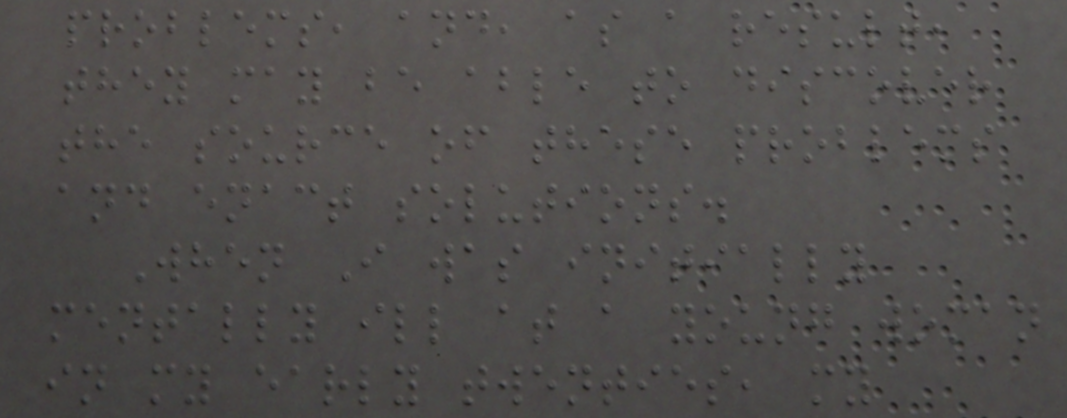problems, and, as a result,
they may be able to discover
the source of these problems
and enact solutions.
When I was initially
mentally ill at a young woman
in my early twenties, my
